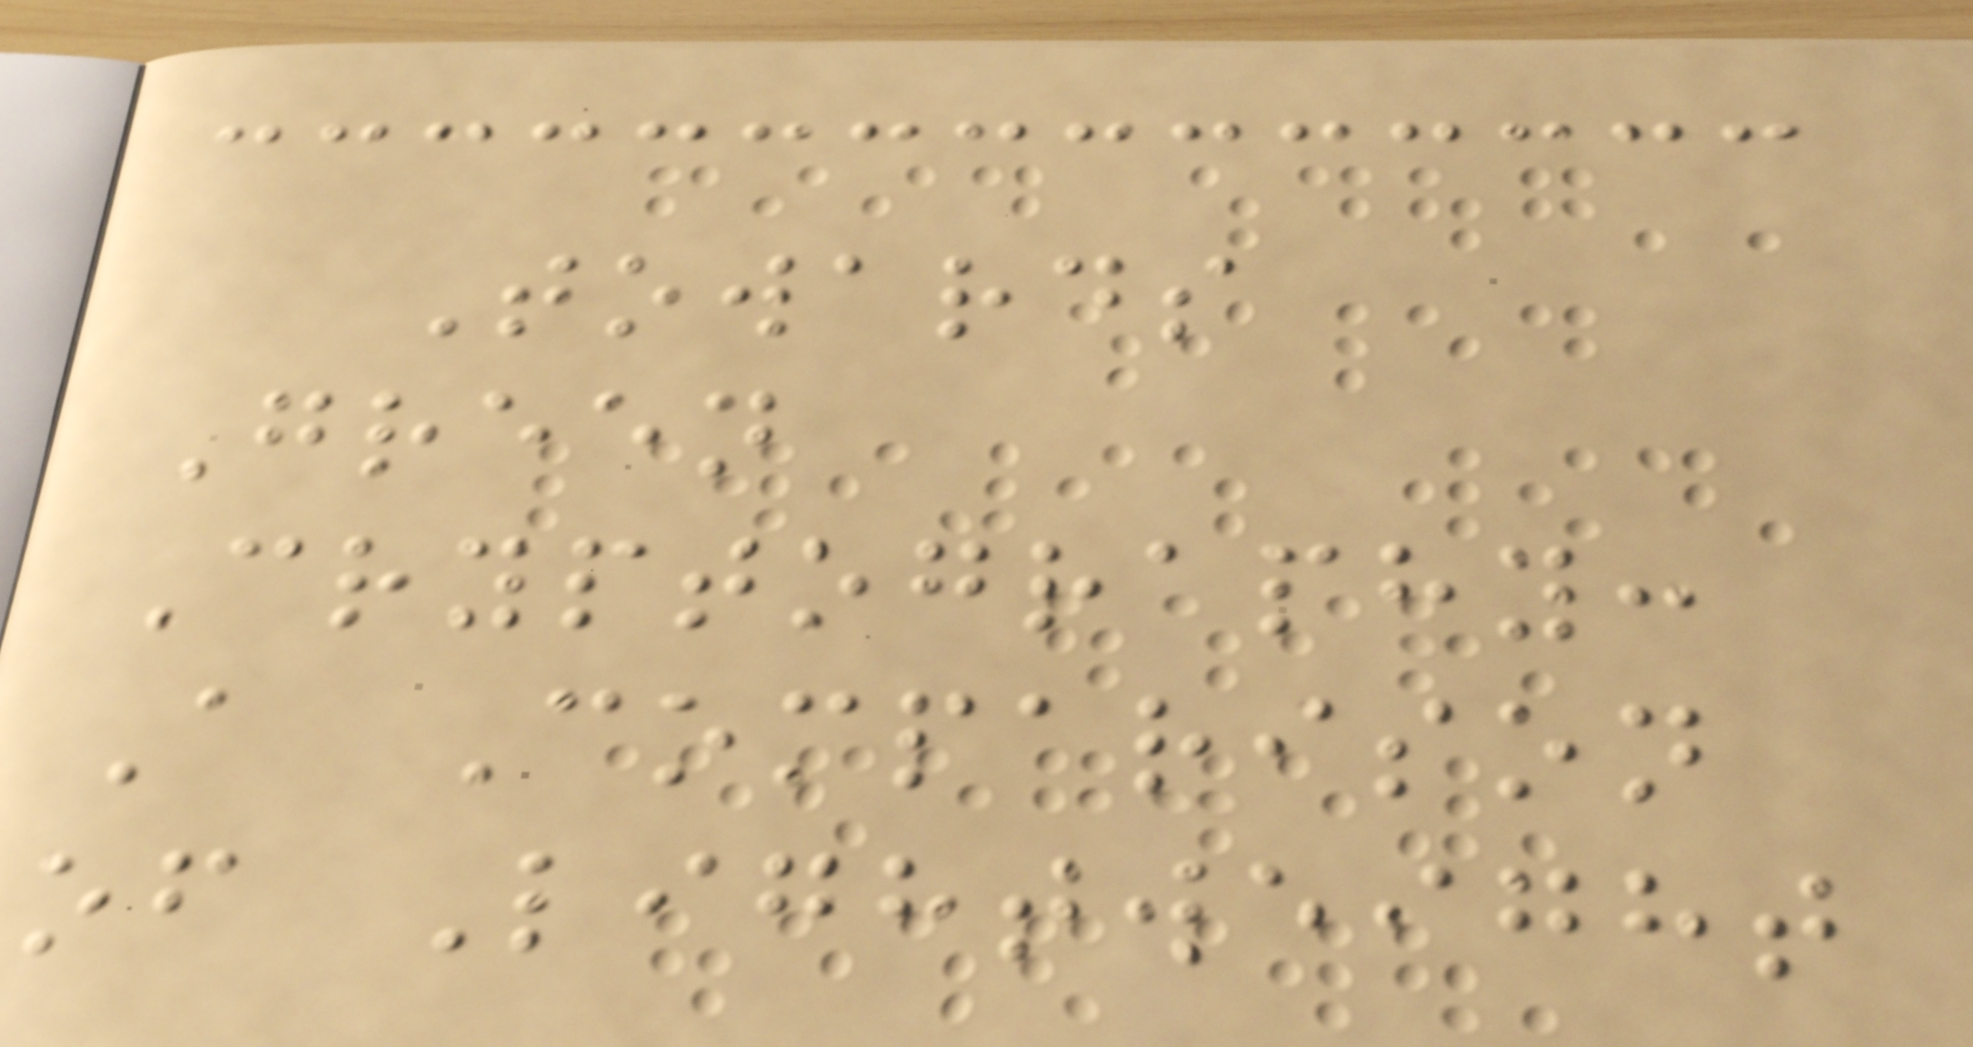Towards
Green
Cryptography:
A Comparison
of Lightweight
